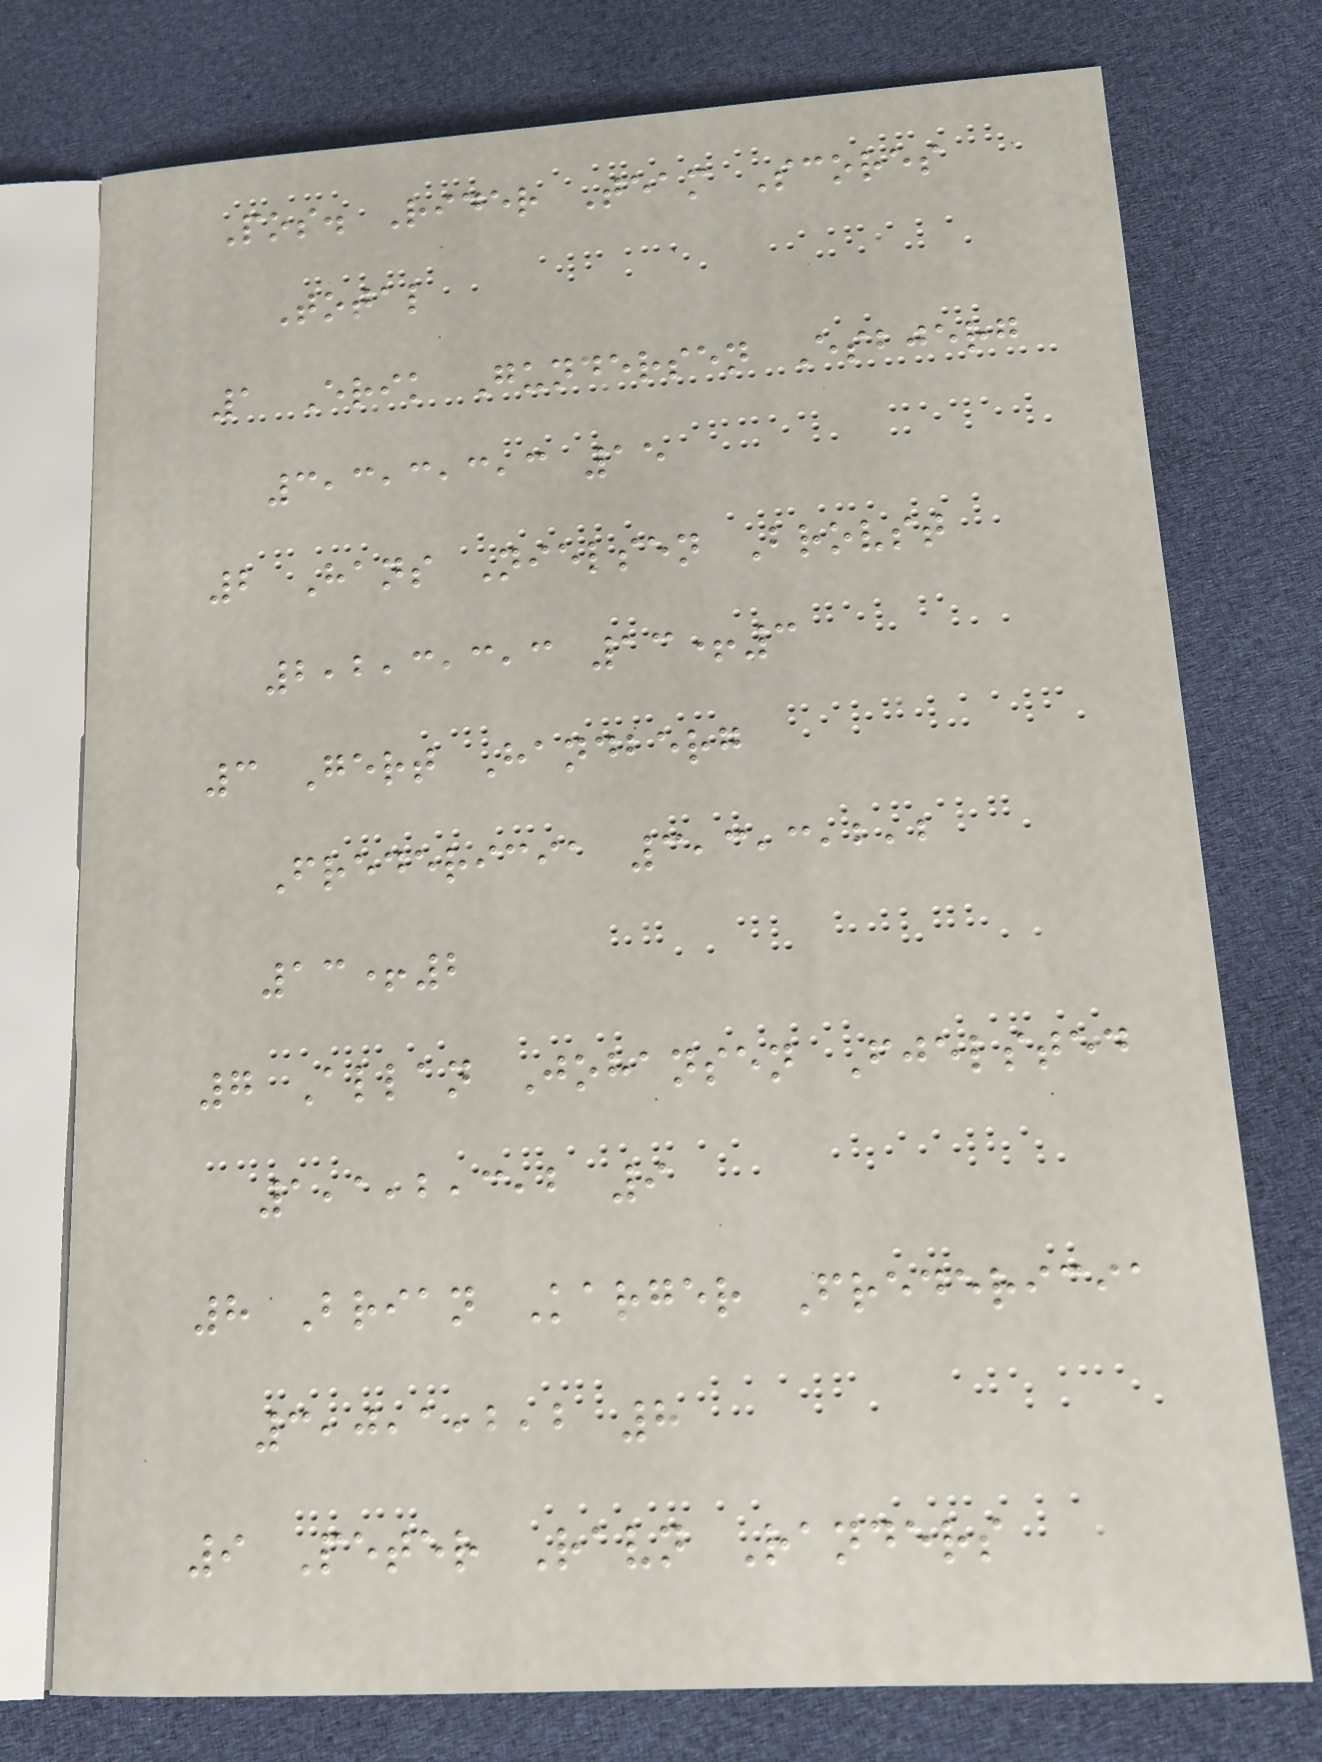Pos. Rider Team Scores
Total
1 Erik Gundersen Esbjerg
3,3,3,3,3 15
2 Hans Nielsen Brovst
2,2,3,3,3 13+3
3 Gert Handberg
Fredericia 3,3,3,2,2
13+2
7 Allan Johansen Fjelsted
1,1,2,3,2 9
8 Brian Karger Fredericia
3,0,1,2,2 8
9 Peter Ravn Randers
